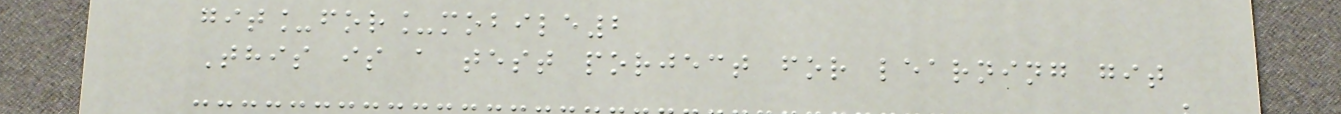git_for_mobile2
This is a test porject for learning git
